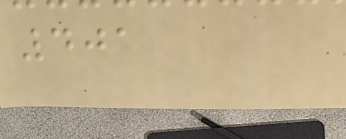401
